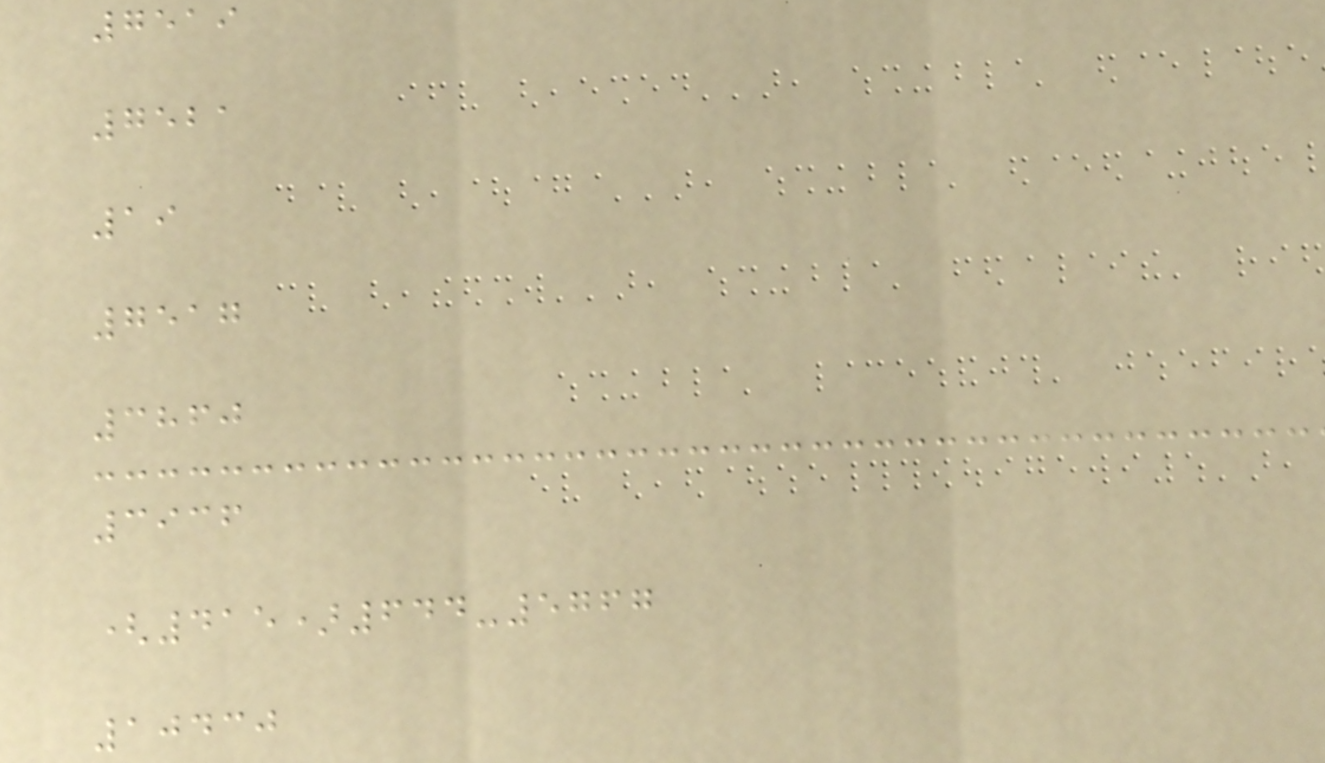7519
7521
19
7517
3860
3936
(415)644-5767
10430
